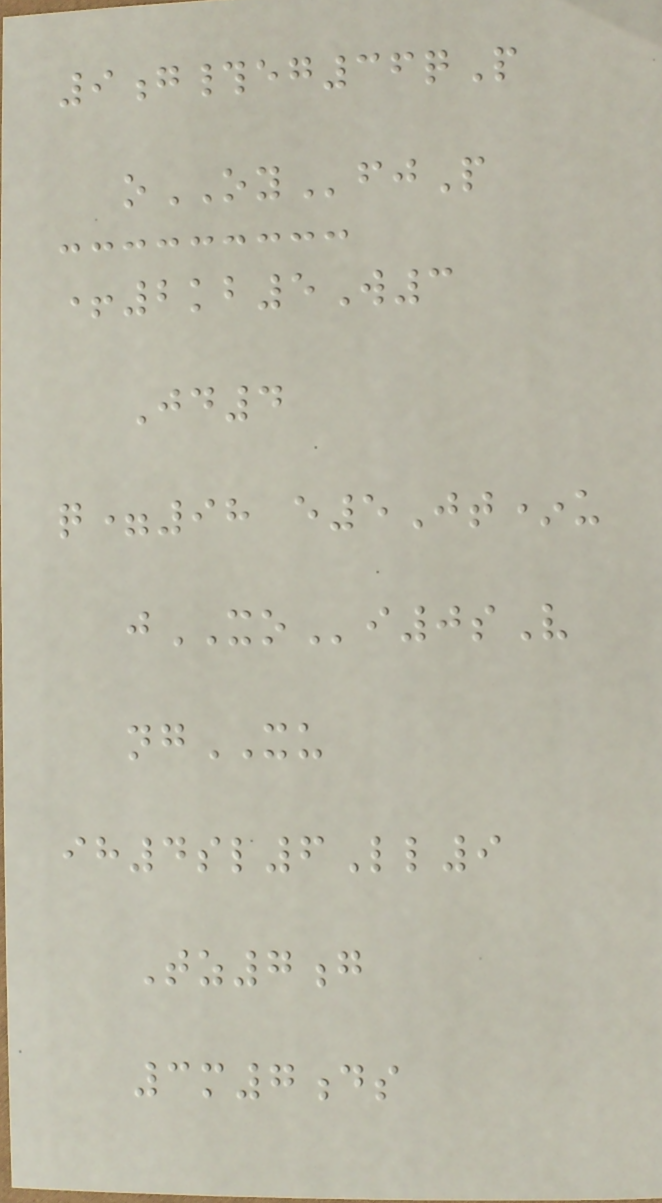9g#eg36qP
oOYfjP
+2kb5W3
Jd4
q=98 e5Jt*u
jXOi0sV
ngXU
ih4sl6Ll9
Tz7g
3m7ds
